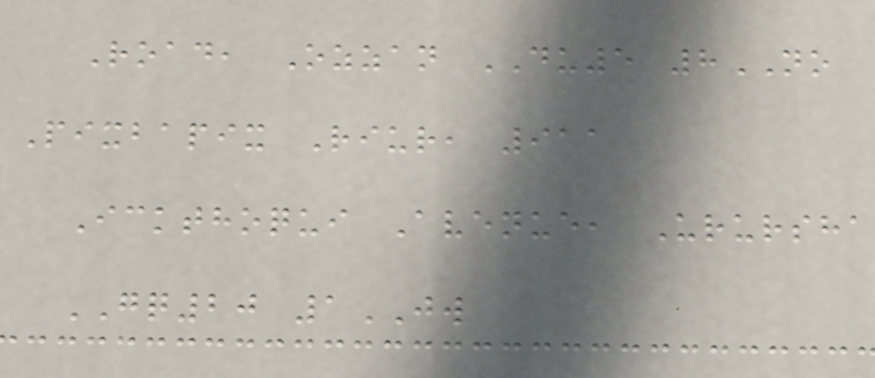Road, Ozzan DU5 8NO
Pixbapix Riur, 911
Ickthoqui Avenue, Urursha
GQ20 1JW
